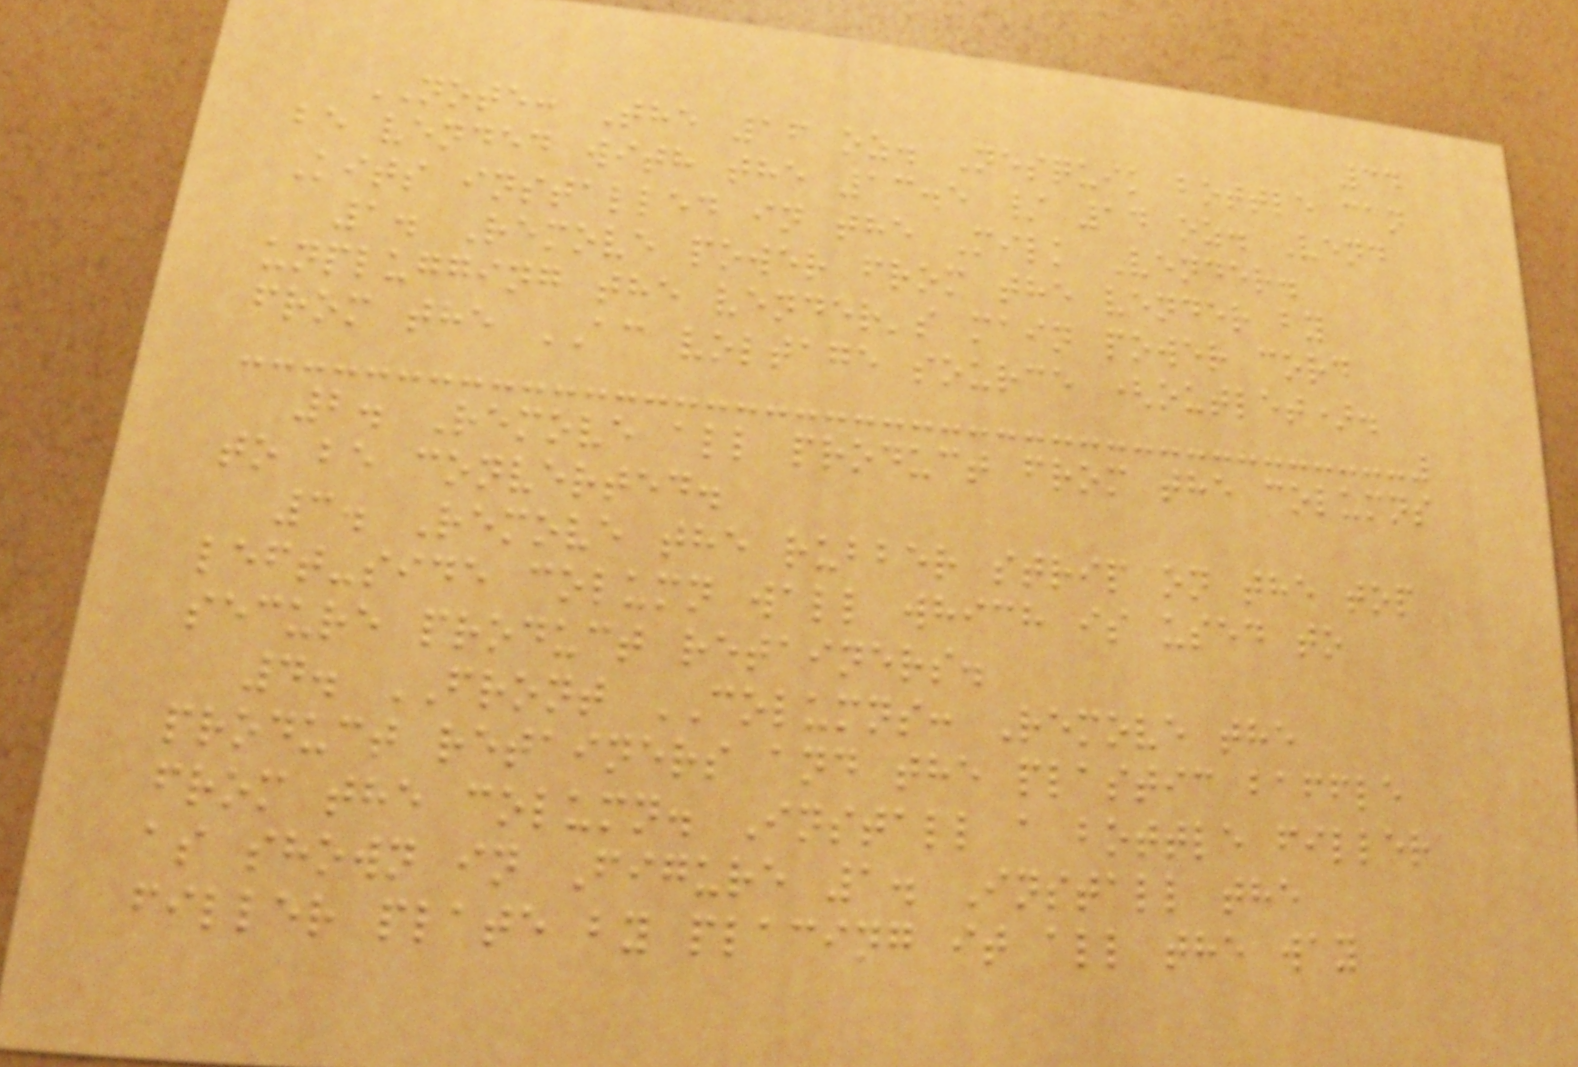34
NOTE: The 16 oz. Nesquik bottle can
be vended with the 13.5 / 14 oz. Vend
Kits installed in the Milk Vender.
1. Remove power from the vender by
unplugging the vender's main power cord
from the AC voltage source (outlet).
2. Remove all product from the columns
to be converted.
3. Remove the rubber strip on the top
left-side column wall which is used to
secure product retainers.
4. FRONT COLUMNS: Remove the
product retainers and the plastic baffle
from the column. Install a bottle filler
as shown in Figure 1. Install the
filler plate by placing it all the way
